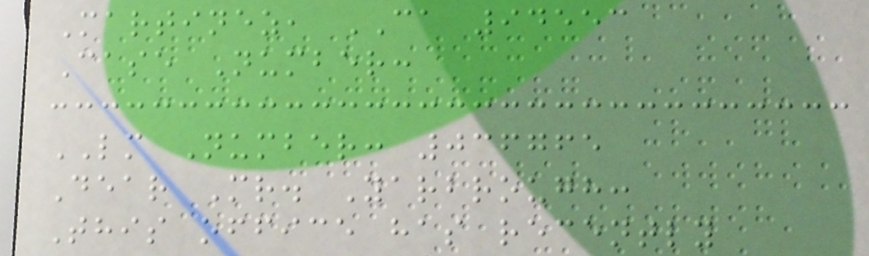Martinez, CA 94553
Case Number:
LM Number: 036765
Dear Mr. Yarbrough:
This office has recently
